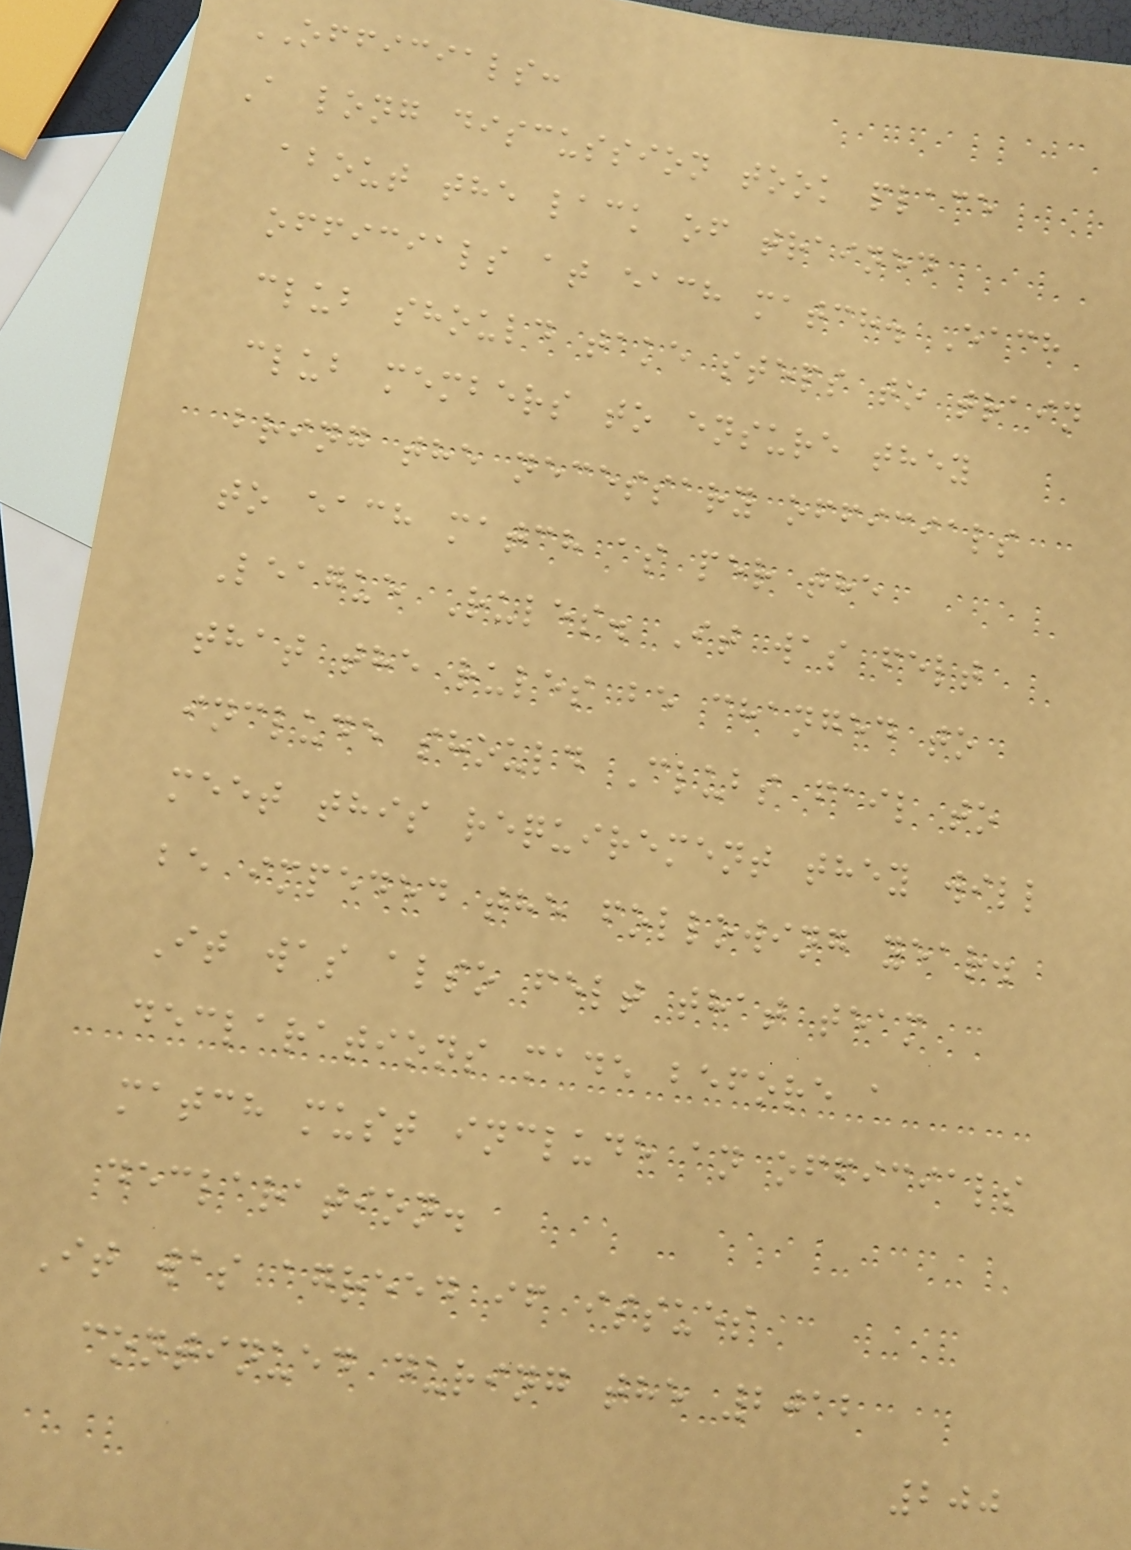OFFICIALS:
A long discussion took place
about the lack of trained
officials at each match. Each
club should take steps to train
club members to ensure they
bring the necessary officials
to each match as per the
League Rules. It was felt
that the rules be changed to
include should Clubs fail to
meet this requirement they will
be impeded the following year.
It was also felt that team
declarations made before a
match must include an officials
declaration.
It was agreed if issues
continued during the 2012
200
